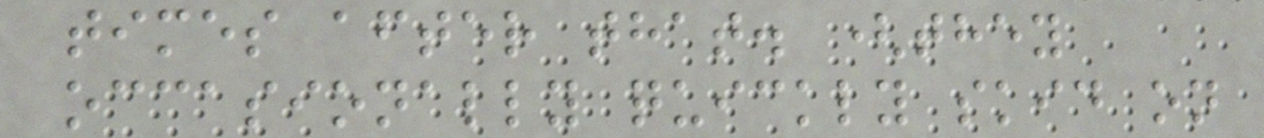times after that. (they
occasionally quickly skid on
